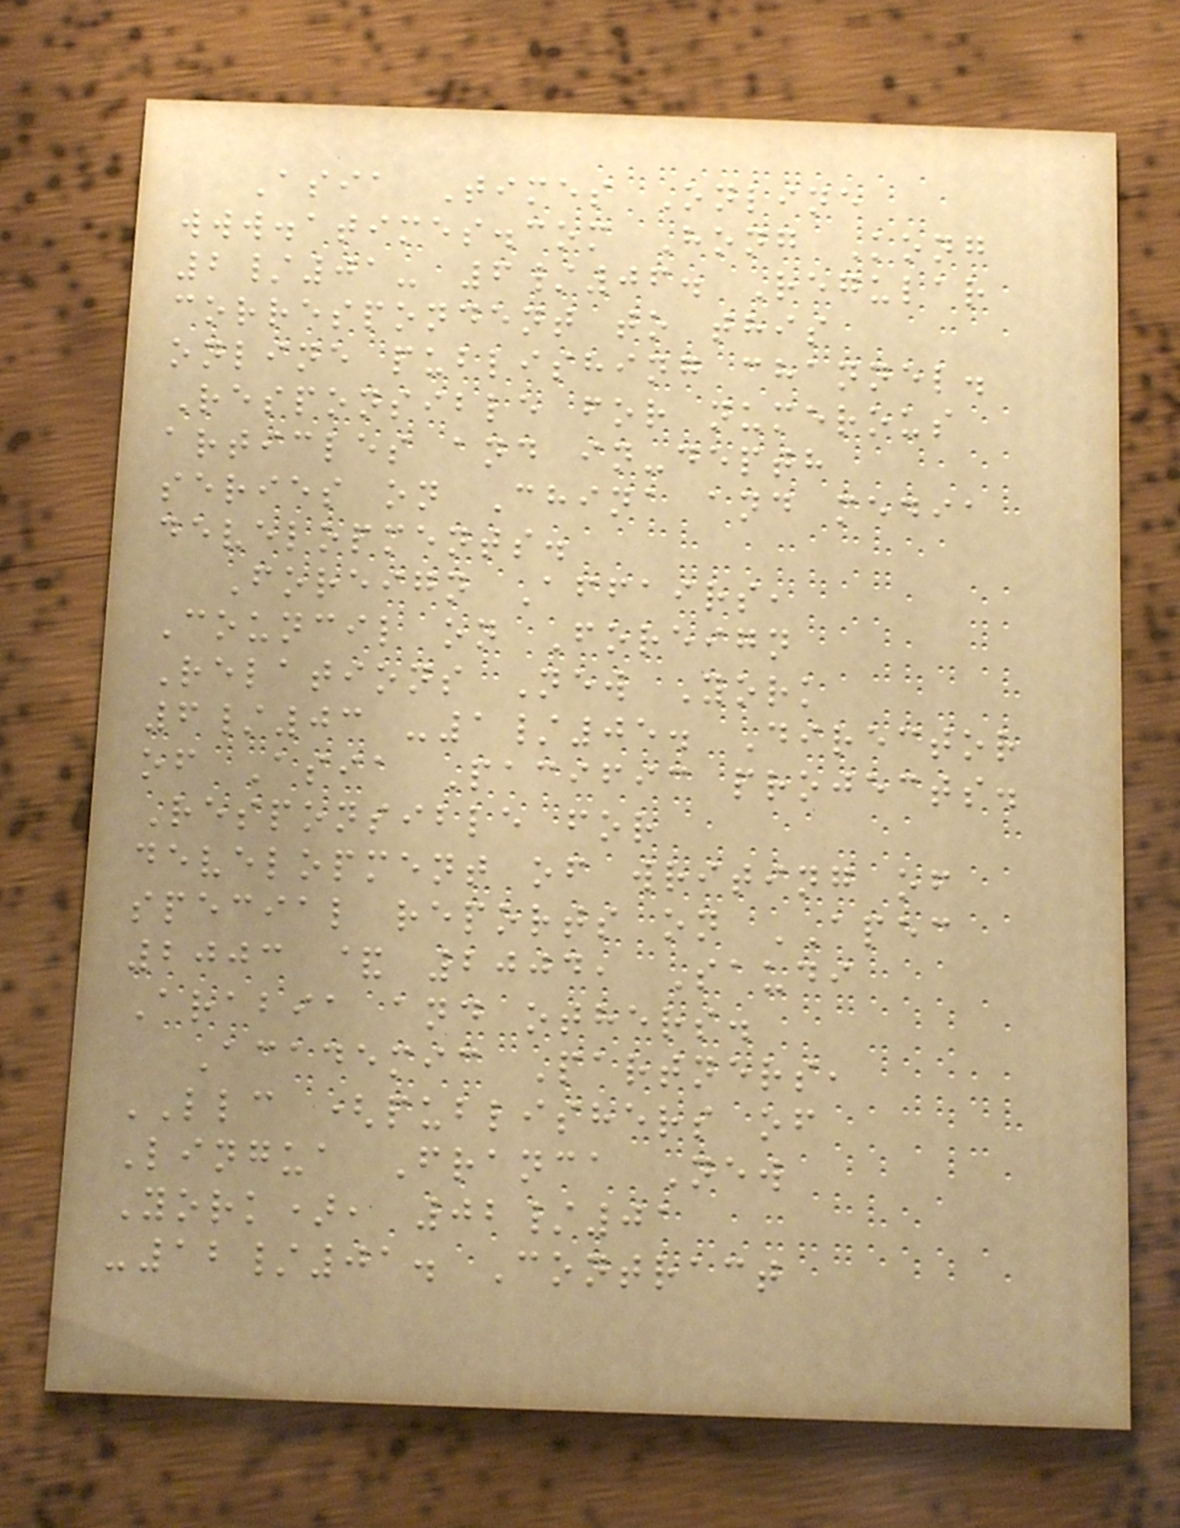Asia Times Online
www.atimes.com Hong Kong
2/01- 6/06. Regular
correspondent to this
online publishing channel.
Responsible for numerous
articles and in-depth
series on China and media
developments.
Foreign Affairs,
Council on Foreign
Relations New York
6/03 -1/05. Director
of Asia Pacific projects.
Responsible for
development of writing of
special reports on APEC
2003 & 2004, Saudi
Arabia and others.
Academic Partners,
LLC (publishers of
Lingua Franca New
York), 02/01
-12/01. Contract
